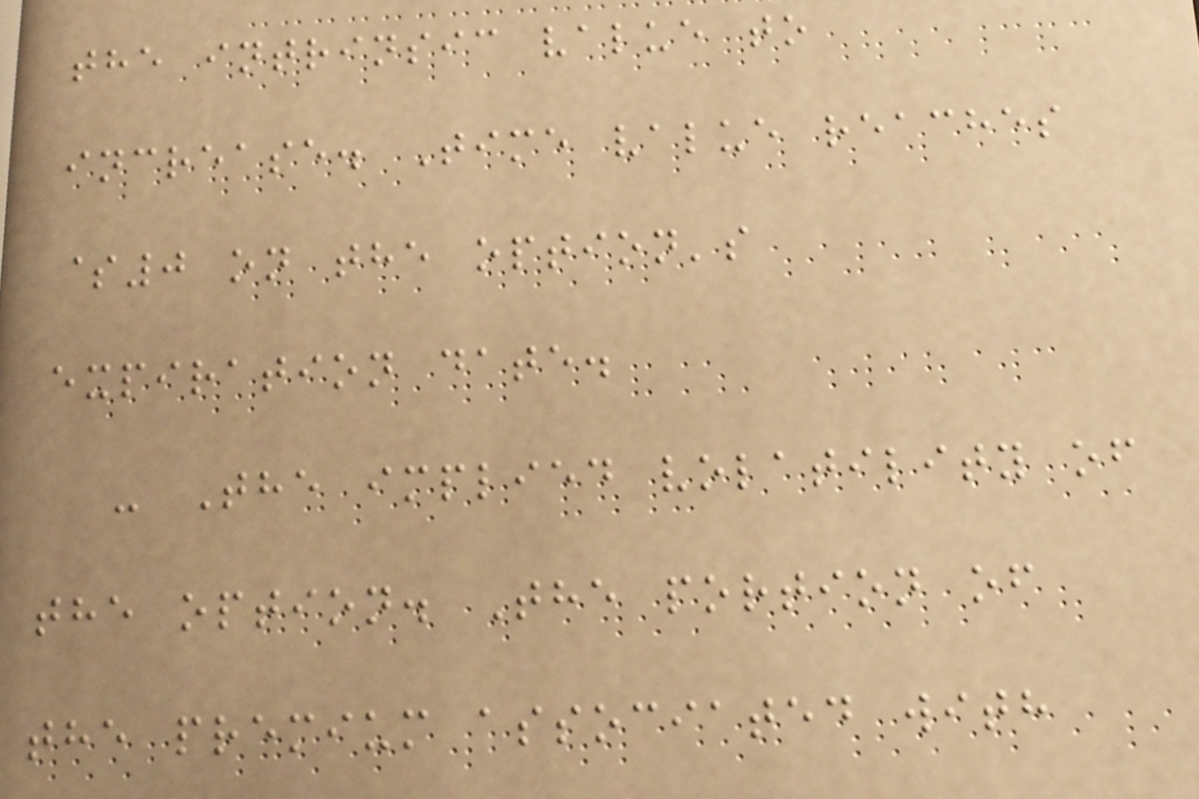the intrinsic value to
increase. Time value reaches
$0 on the option's
expiration date.
- The implied volatility of
the option. The portion of
the premium associated with
